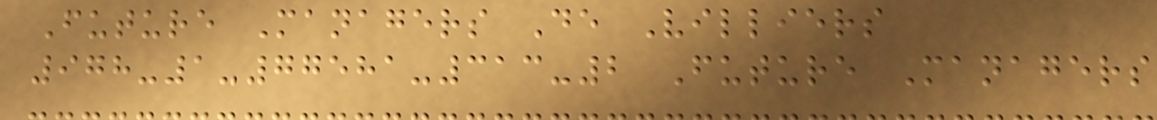Future Managers De Villiers
978-1-77581-313-2 Future Managers
